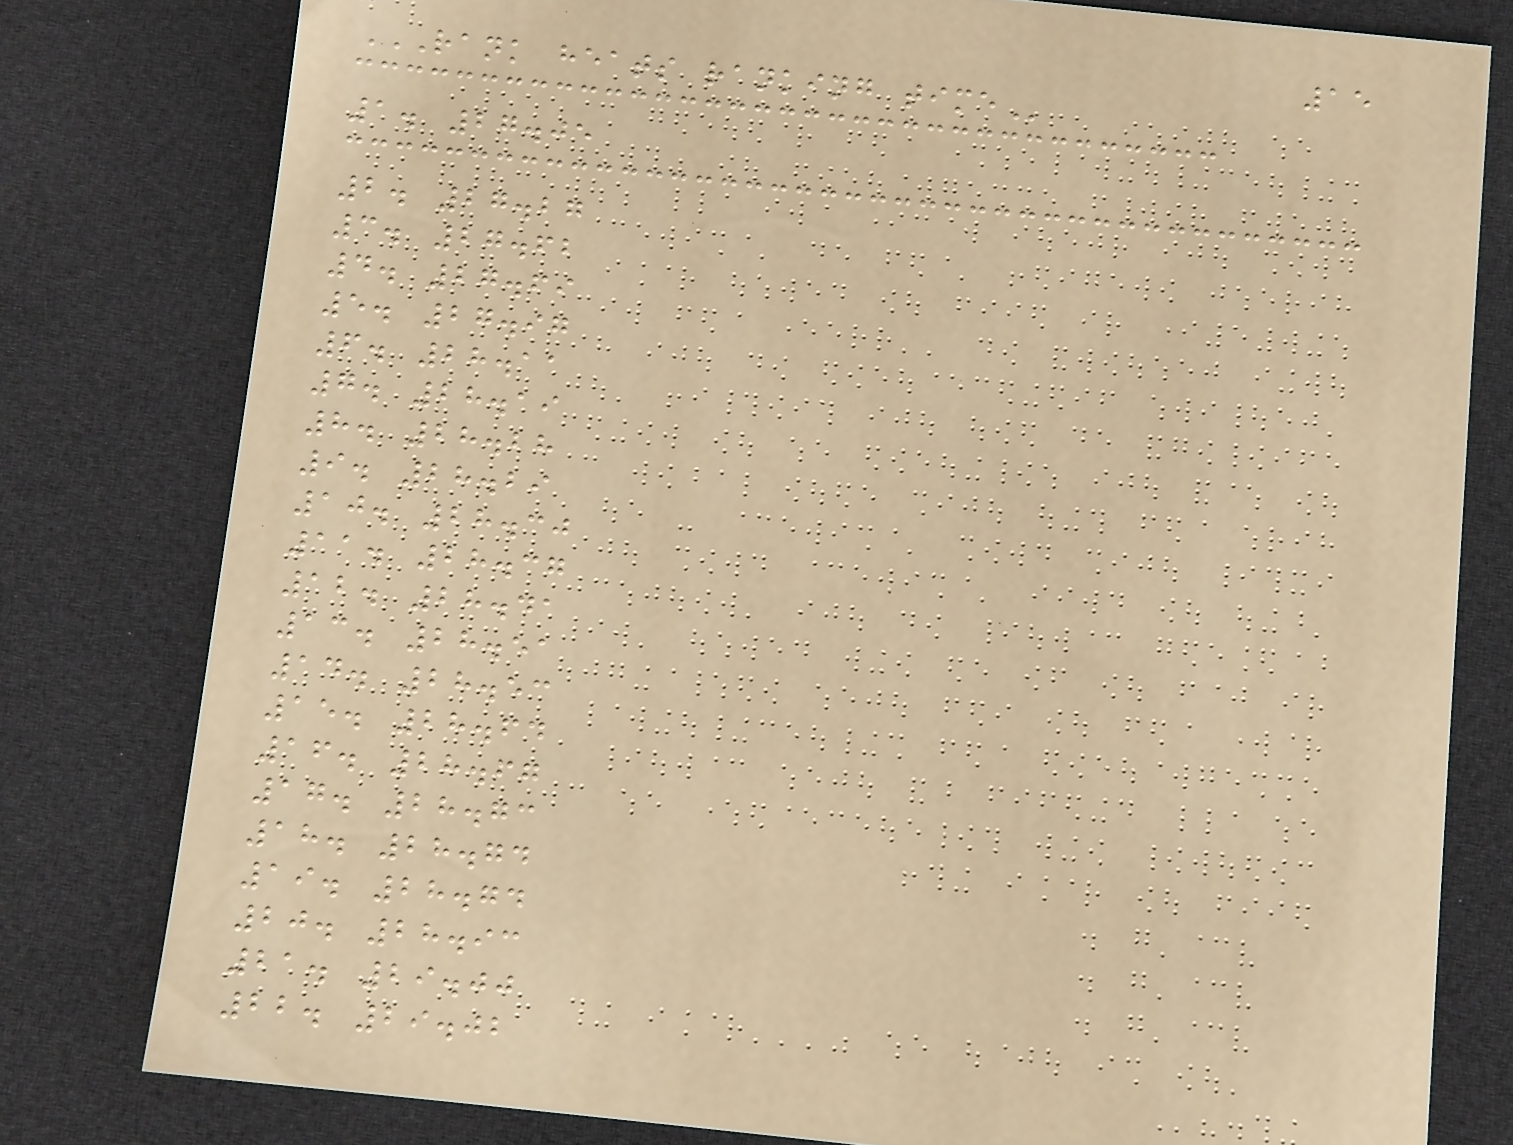15
RANK HEATS RANKING TIME
1. 27.05
2. 27.27
3. 27.62
4. 27.69
5. 27.97
6. 28.11
7. 28.19
8. 28.28
9. 28.29
10. 28.30
11. 28.37
12. 28.41
13. 28.51
14. 28.53
15. 28.64
16. 28.67
17. 28.73
18. 28.74
19. 28.74
20. 28.93
21. 29.00
22. 29.02
